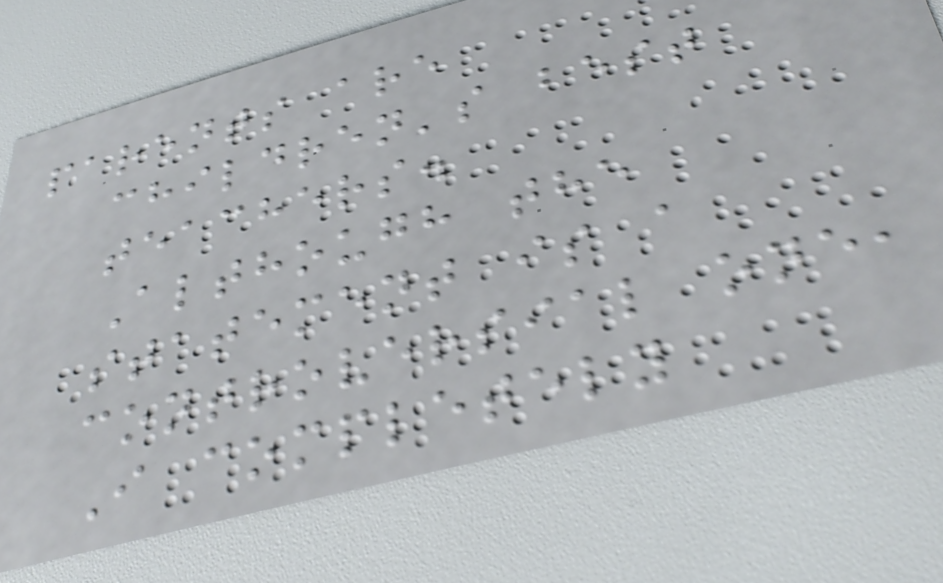parents are
children's best
teachers.
Although the
statement is a
controversial one,
I completely
